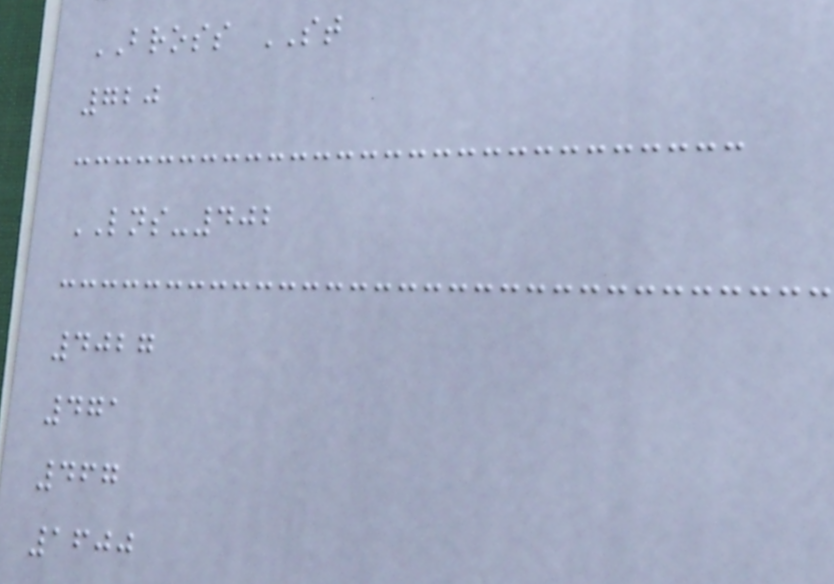BROSS ST
720
LNS-402
4027
471
467
1600
